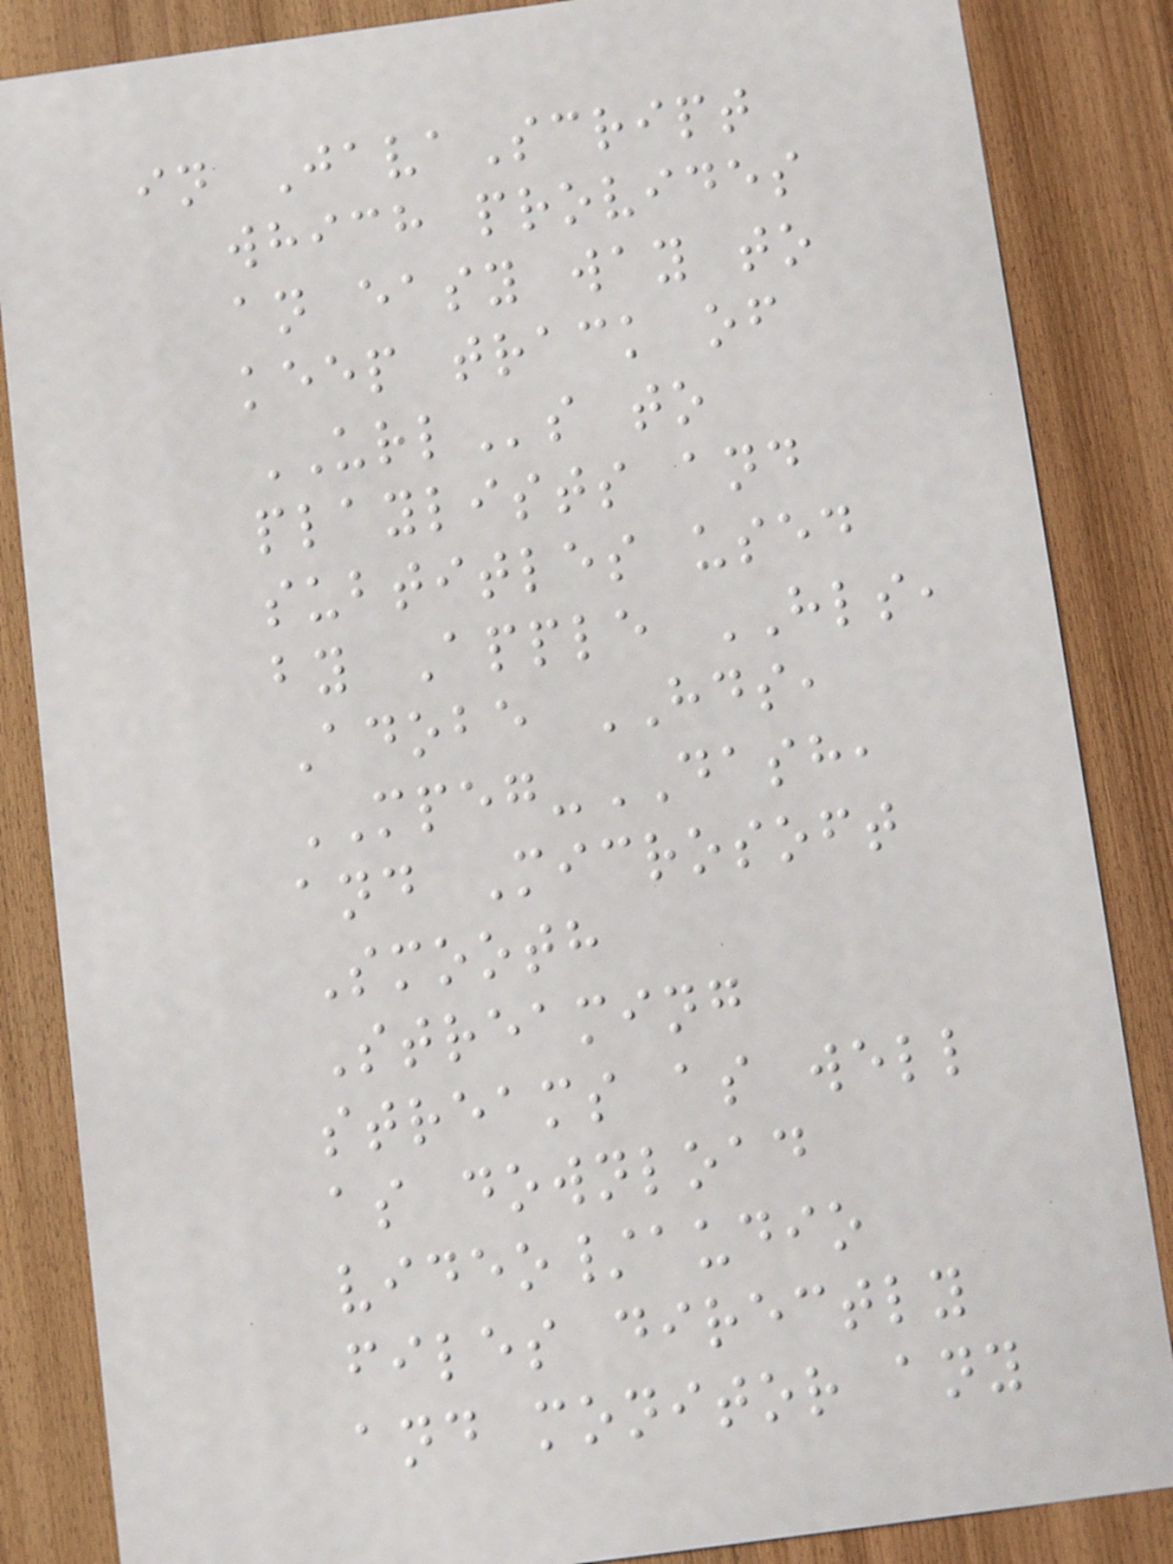in JavaScript
which provides
an easy way to
keep track of
URLs to
playlists and
subtitles used
by Apple HLS,
Adobe HDS,
MPEG-DASH,
and Microsoft
Smooth
Streaming
streams as well
as download
video/audio
files directly
and monitor any
